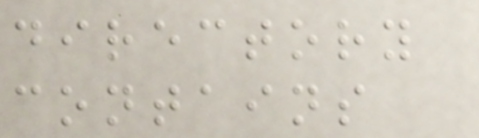directory
contains
